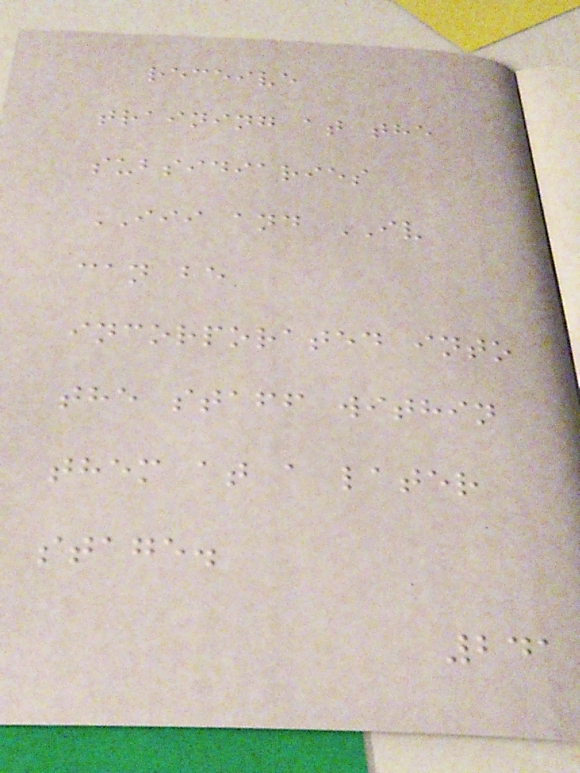receive
training at the
subsidiaries
III and IV
can be
incorporated into
the staff within
them at a later
stage.
241
